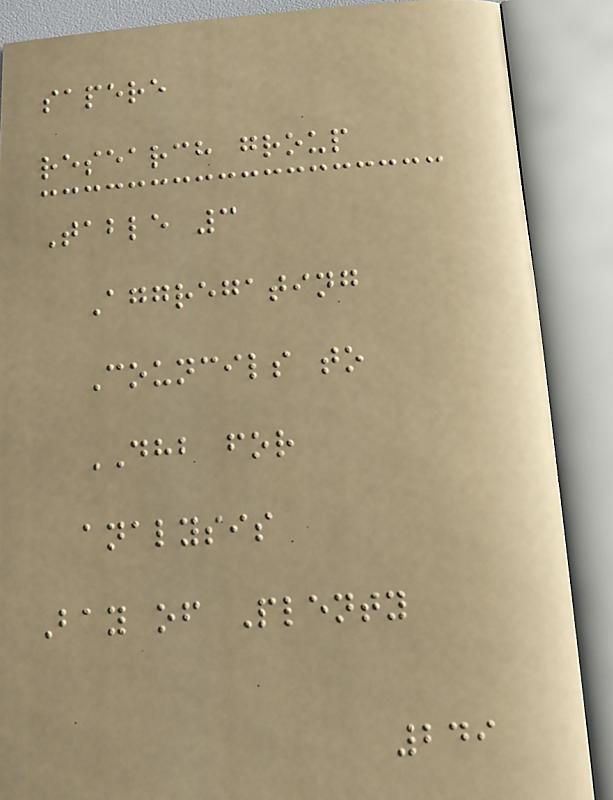sapere
research group
Table 3
Aggregating
Councils to
DHB for
analysis
Bay of Plenty
249
